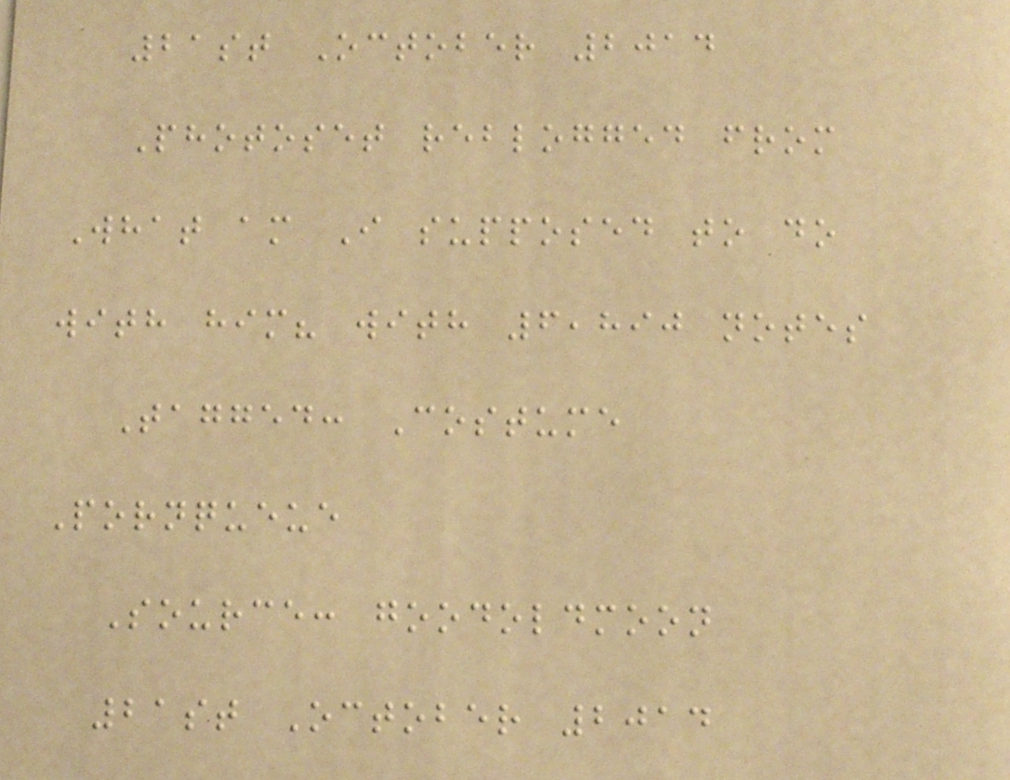21st October 2014
Photoset reblogged from
What am I supposed to do
with him? with 6,890 notes
Tagged: Costume
Pornqueue
Source: goodoldmoon
21st October 2014
